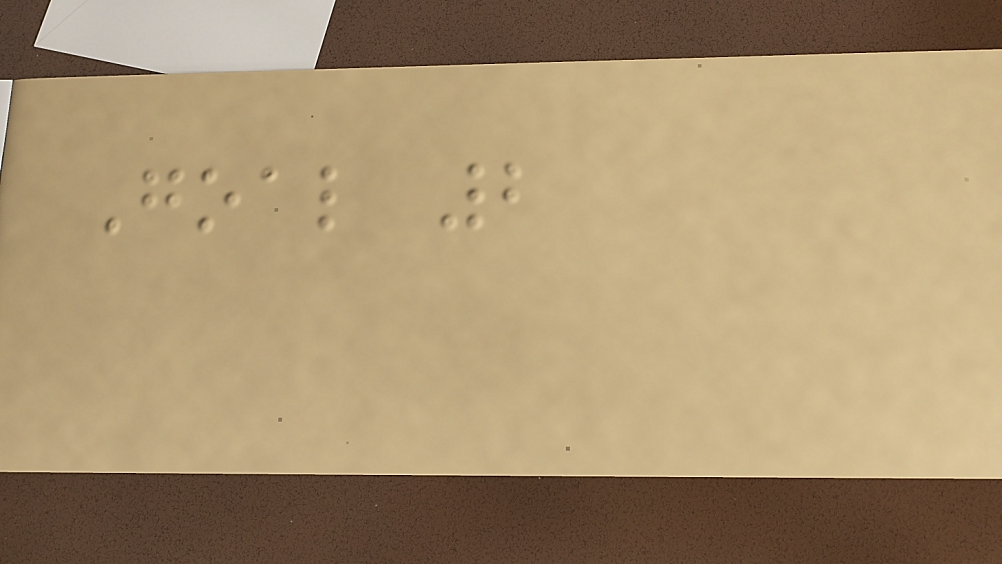Goal 2
